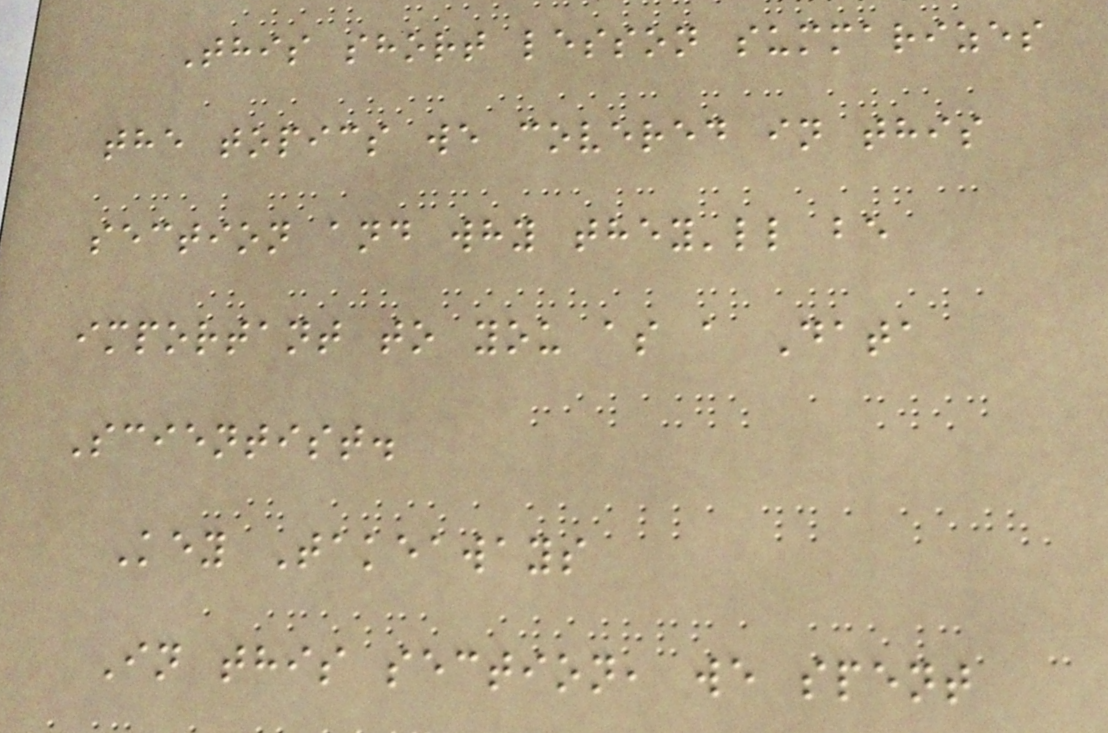This short lesson summarizes
the topics we covered in this
section and why they'll be
important to you as a Data
Scientist.
Key Takeaways
In this section, we spent
